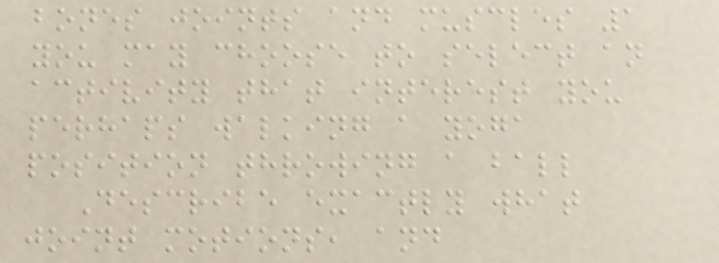bones joints and muscles 1
you may choose to select an
activity that interest you
perhaps walking a yoga
position throwing a ball
Describe exactly what
joint motions, and
